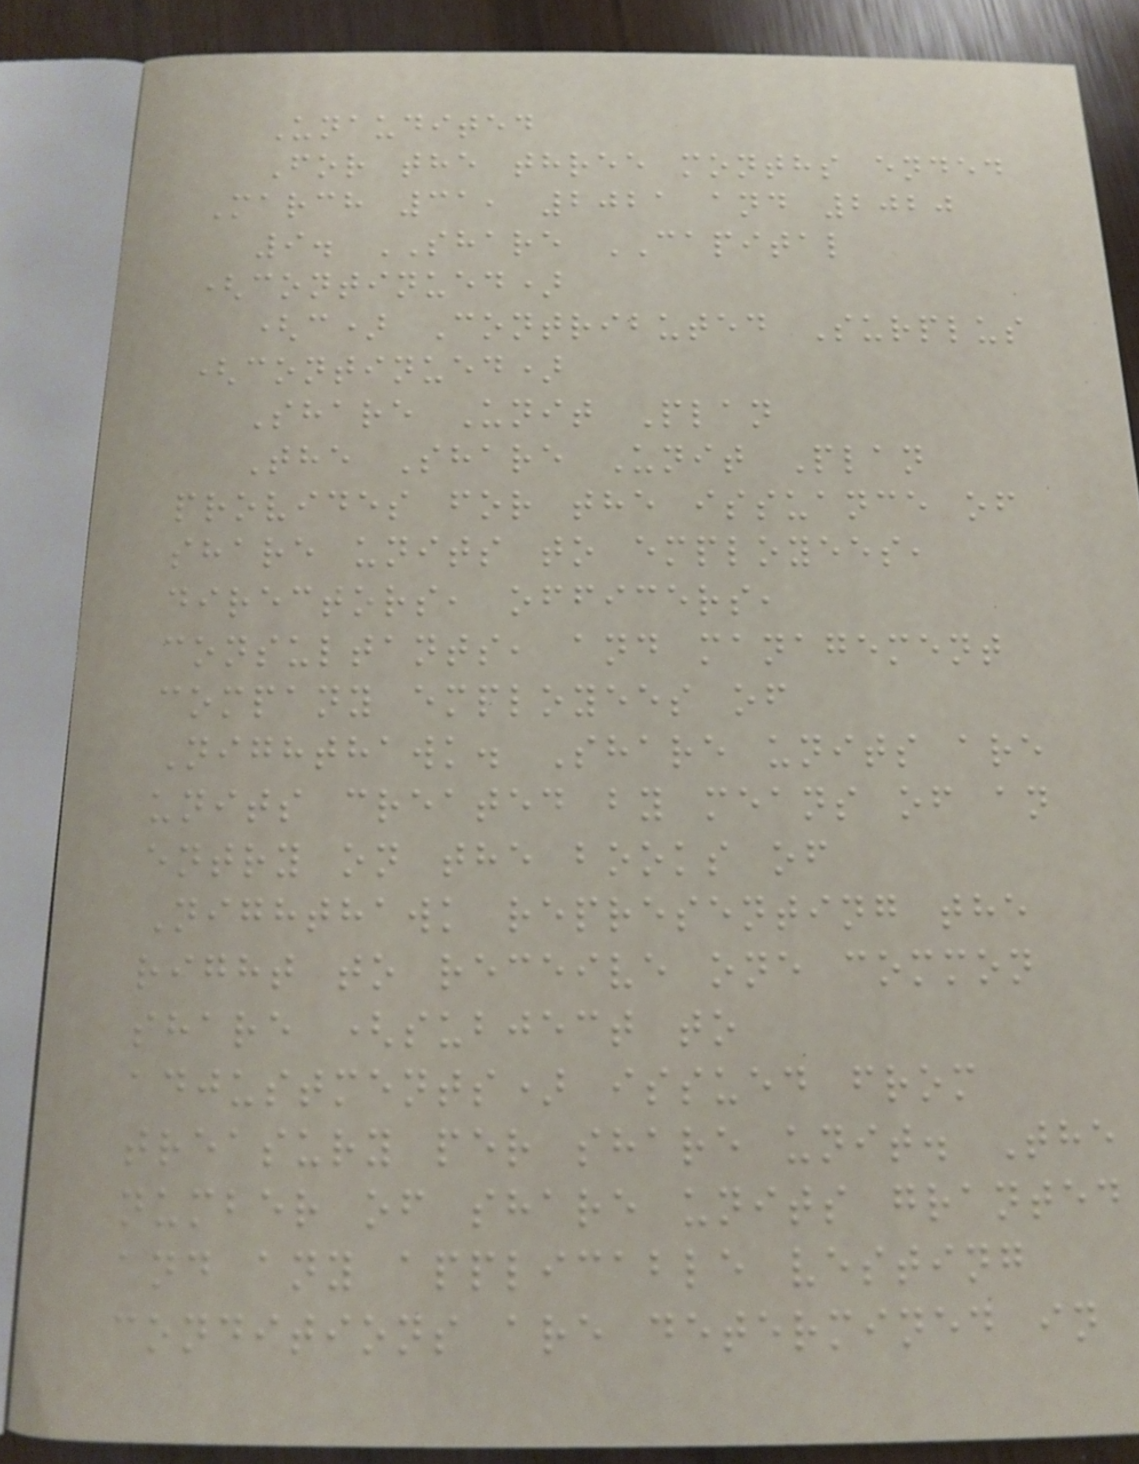Unaudited
For the three months ended
March 31, 2021 and 2020
9. SHARE CAPITAL
(continued)
(c) Contributed Surplus
(continued)
Share Unit Plan
The Share Unit Plan
provides for the issuance of
share units to employees,
directors, officers,
consultants, and management
company employees of
Nighthawk. Share units are
units created by means of an
entry on the books of
Nighthawk representing the
right to receive one common
share (subject to
adjustments) issued from
treasury per share unit. The
number of share units granted
and any applicable vesting
conditions are determined in
